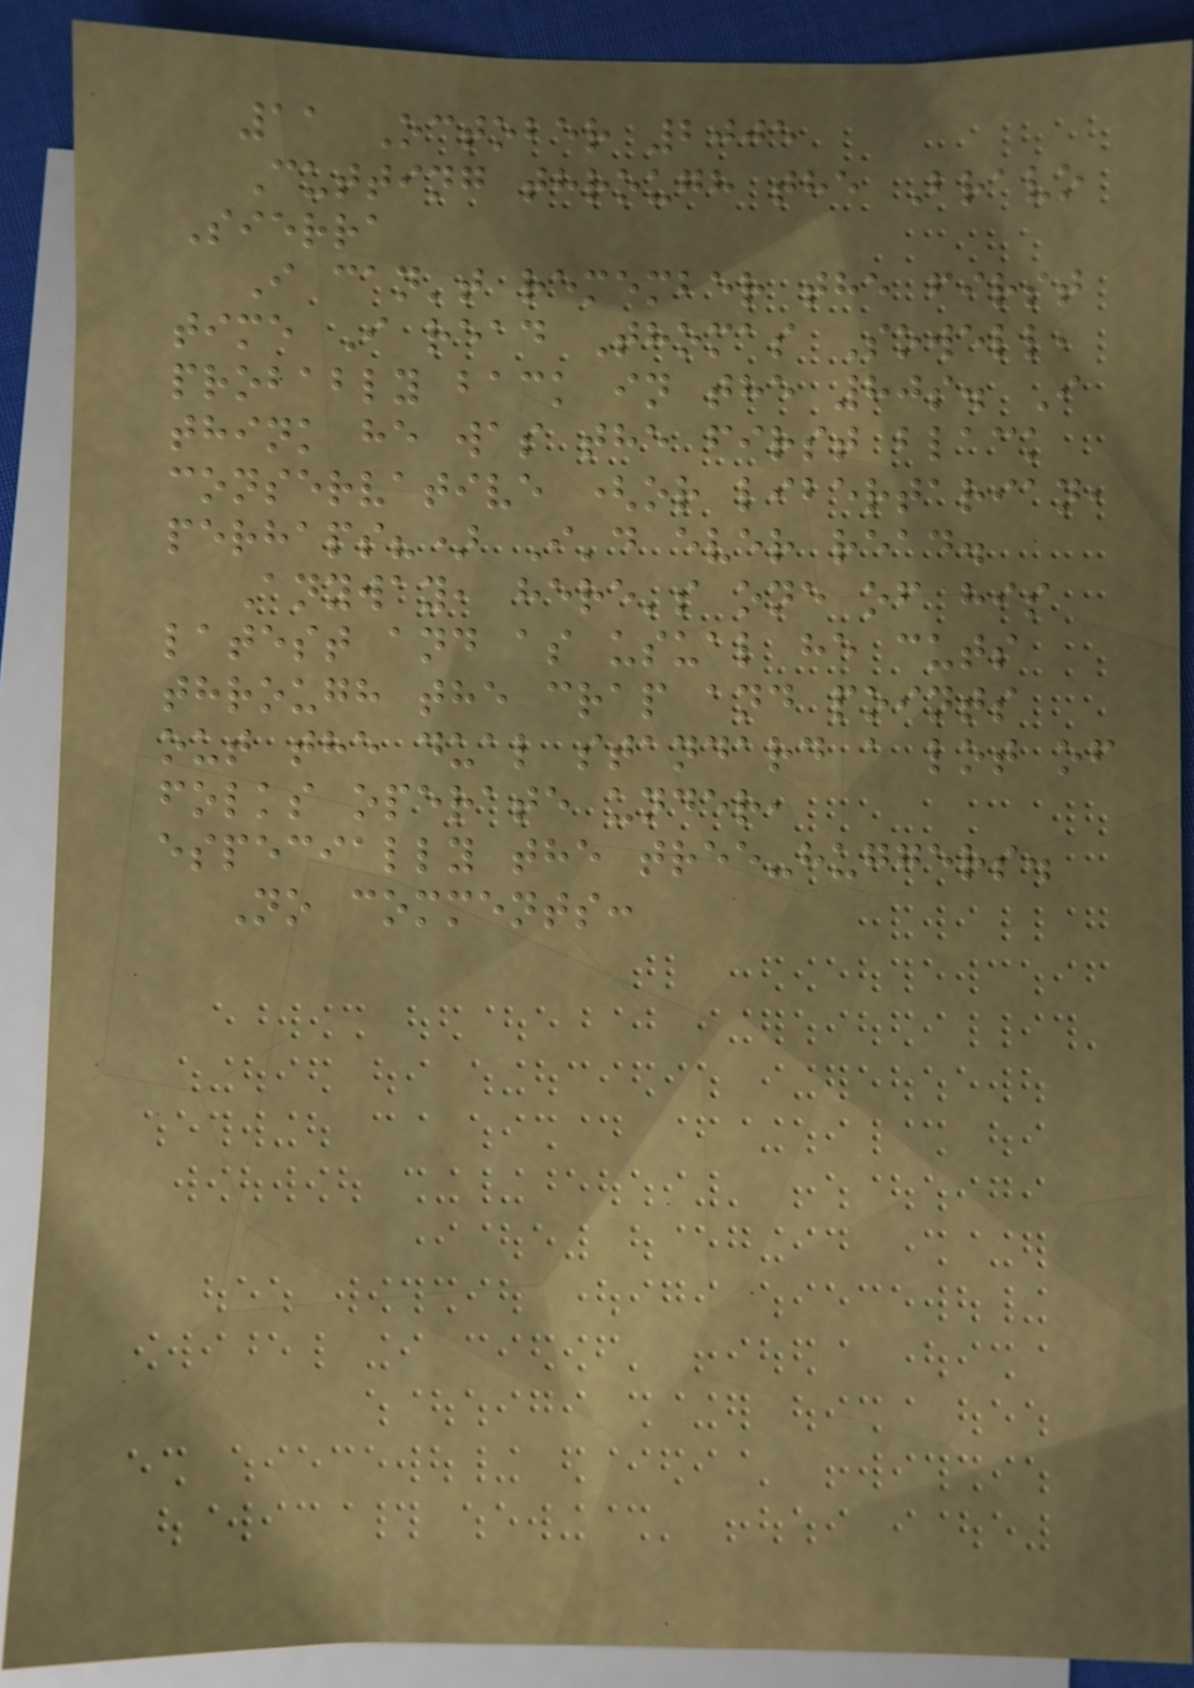11 October 2005
Cutting through the Bravo
Sierra
I can't remember the first
time I read Thomas Sowell,
probably back in the 80s. I
think he was the first black
conservative (or libertarian,
perhaps?) I'd ever read.
Anyway, here's one of his
latest and as usual he cuts
through the crap and points
out the dual standard a lot of
folks operate under,
especially the tree-huggers.
No comments:
